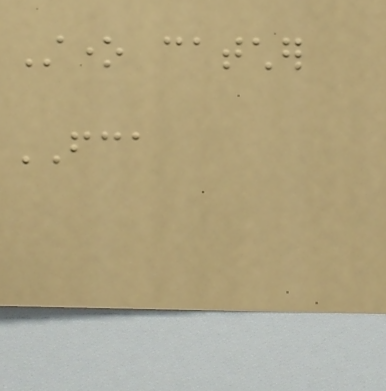Stone catcher
FCA
